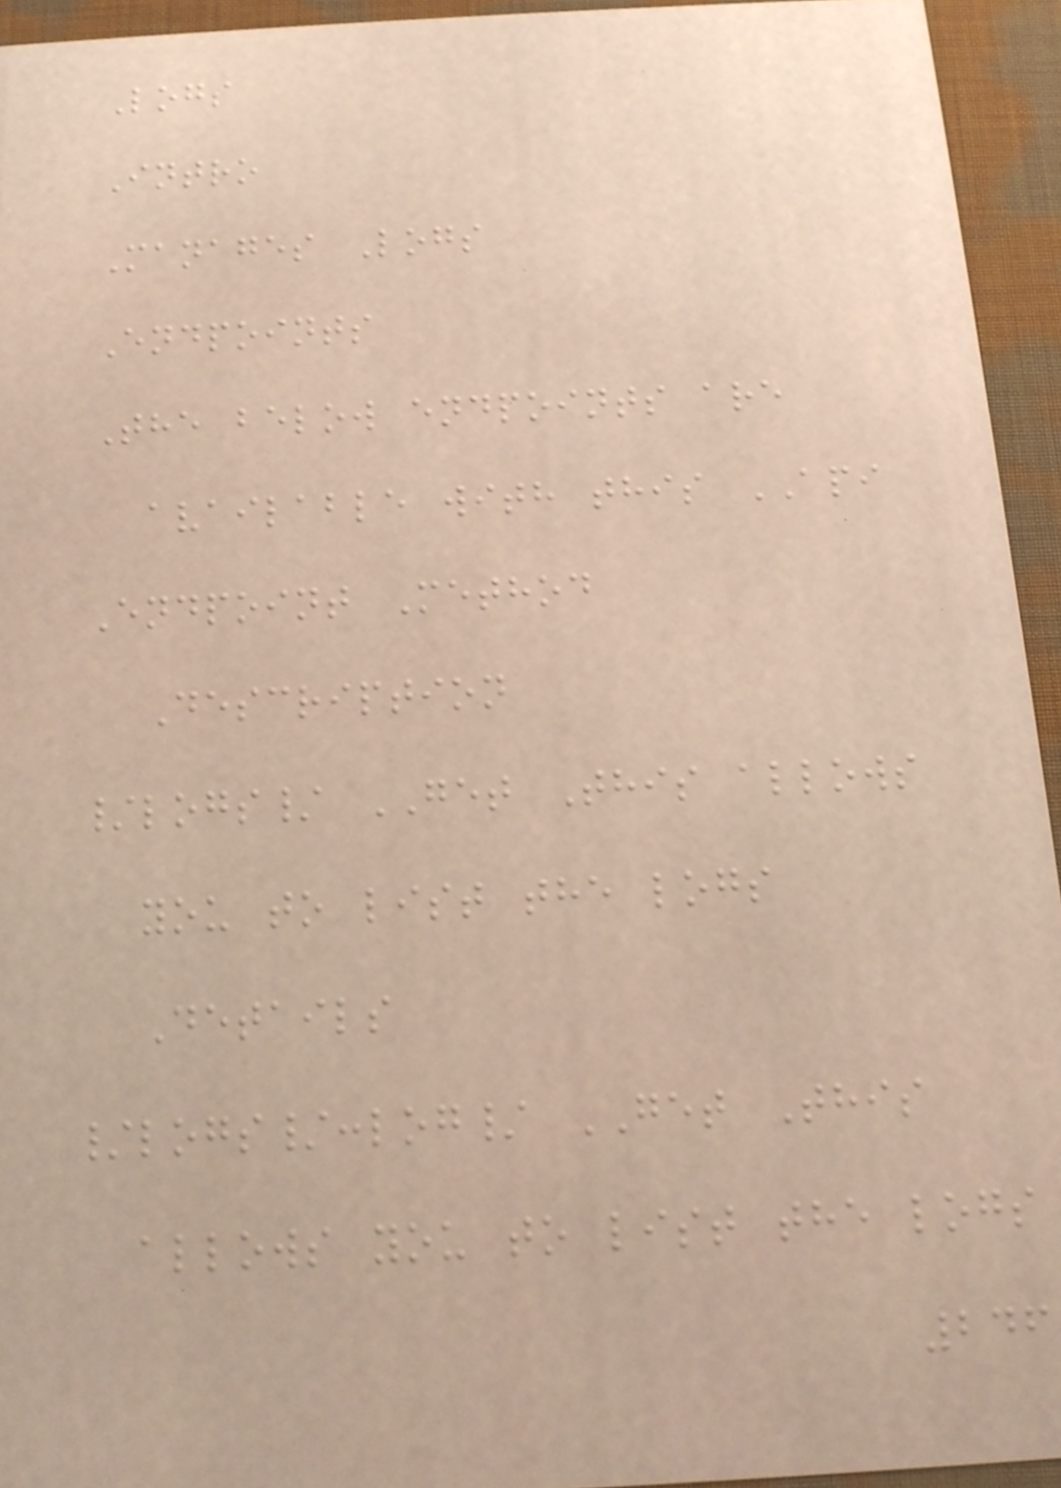Logs
Intro
Manages Logs
Endpoints
The below endpoints are
available with this API
Endpoint Method
Description
/logs/ GET This allows
you to list the logs
Details
/logs/:log/ GET This
allows you to list the logs
246
